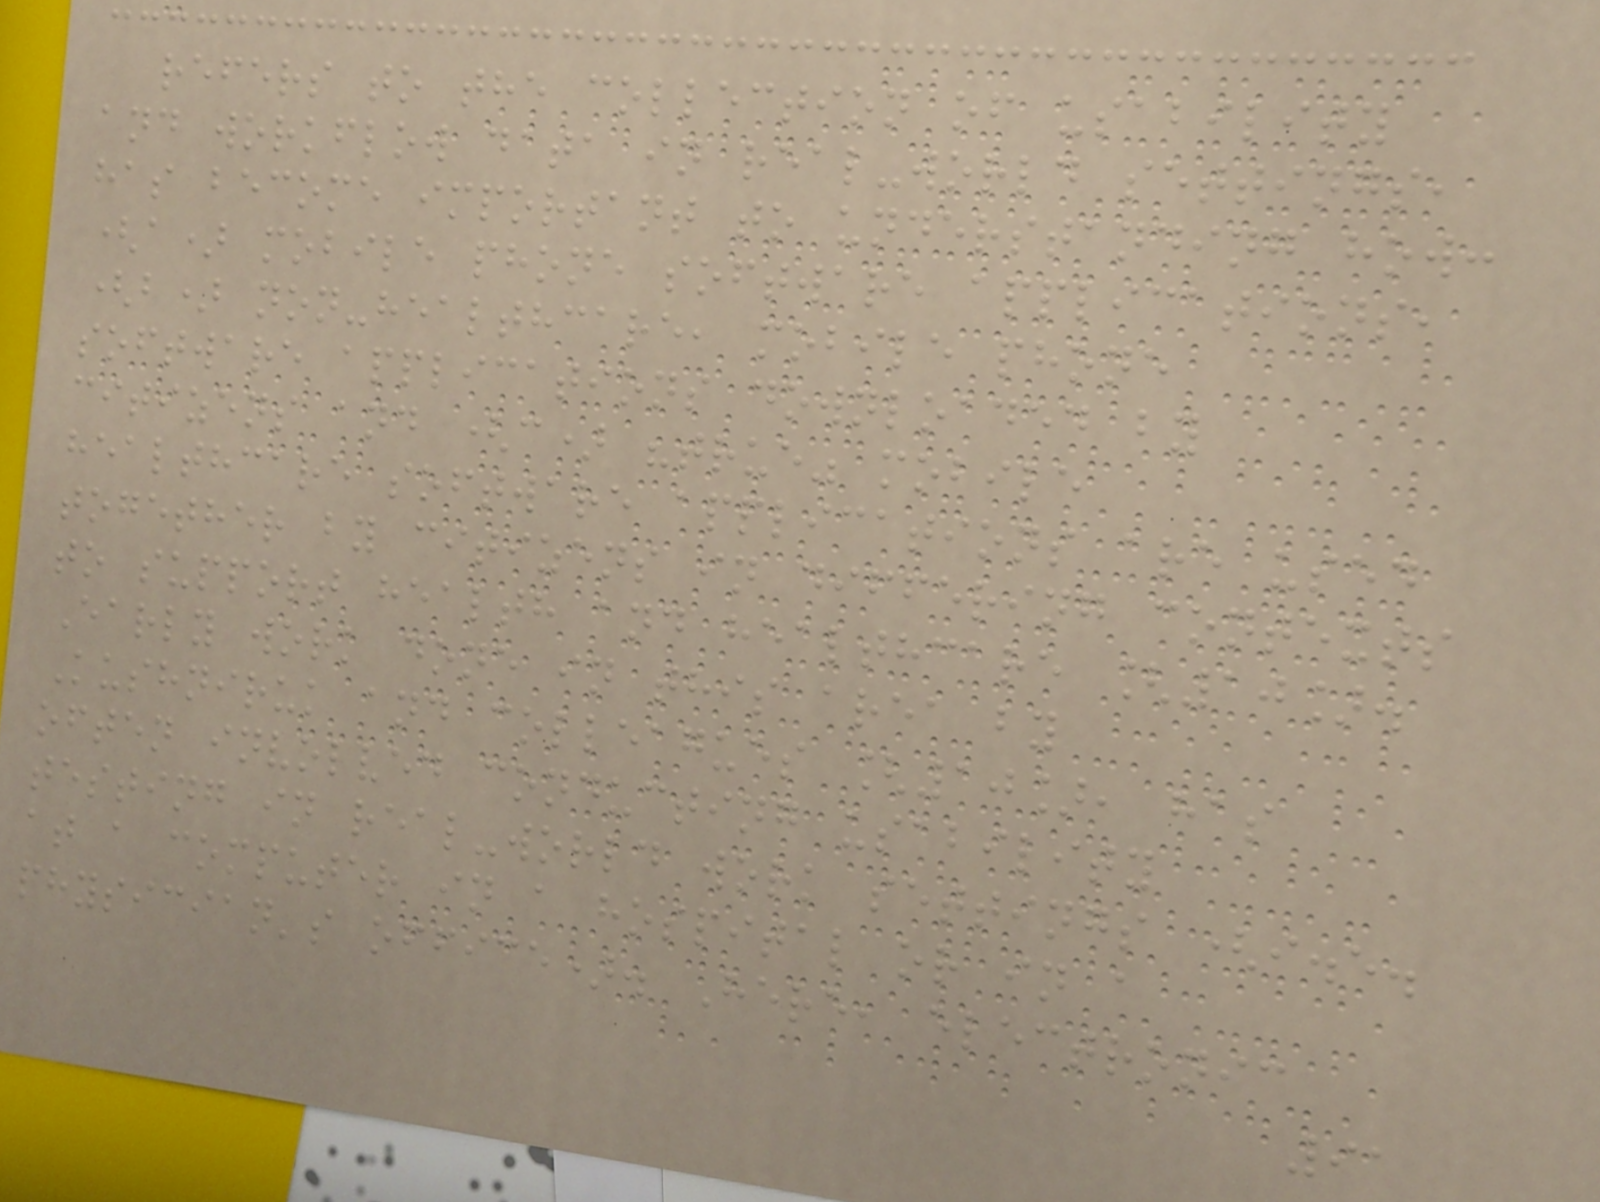refers to the collection of usability
and workflow data in real-world settings,
has become important to understanding how:
(a) mobile phone software applications,
(b) non-healthcare, mobile phone
software applications downloaded by
citizens and (c) "true" mobile
healthcare software applications are used
together by citizens in differing contexts
to support health and healthcare [10].
Early work done in this area by
Kushniruk and colleagues [10], has
often involved conducting usability
testing in real-world work settings (i.e.
at a computer in a hospital or in a
physician's office). Here, electronic
91
